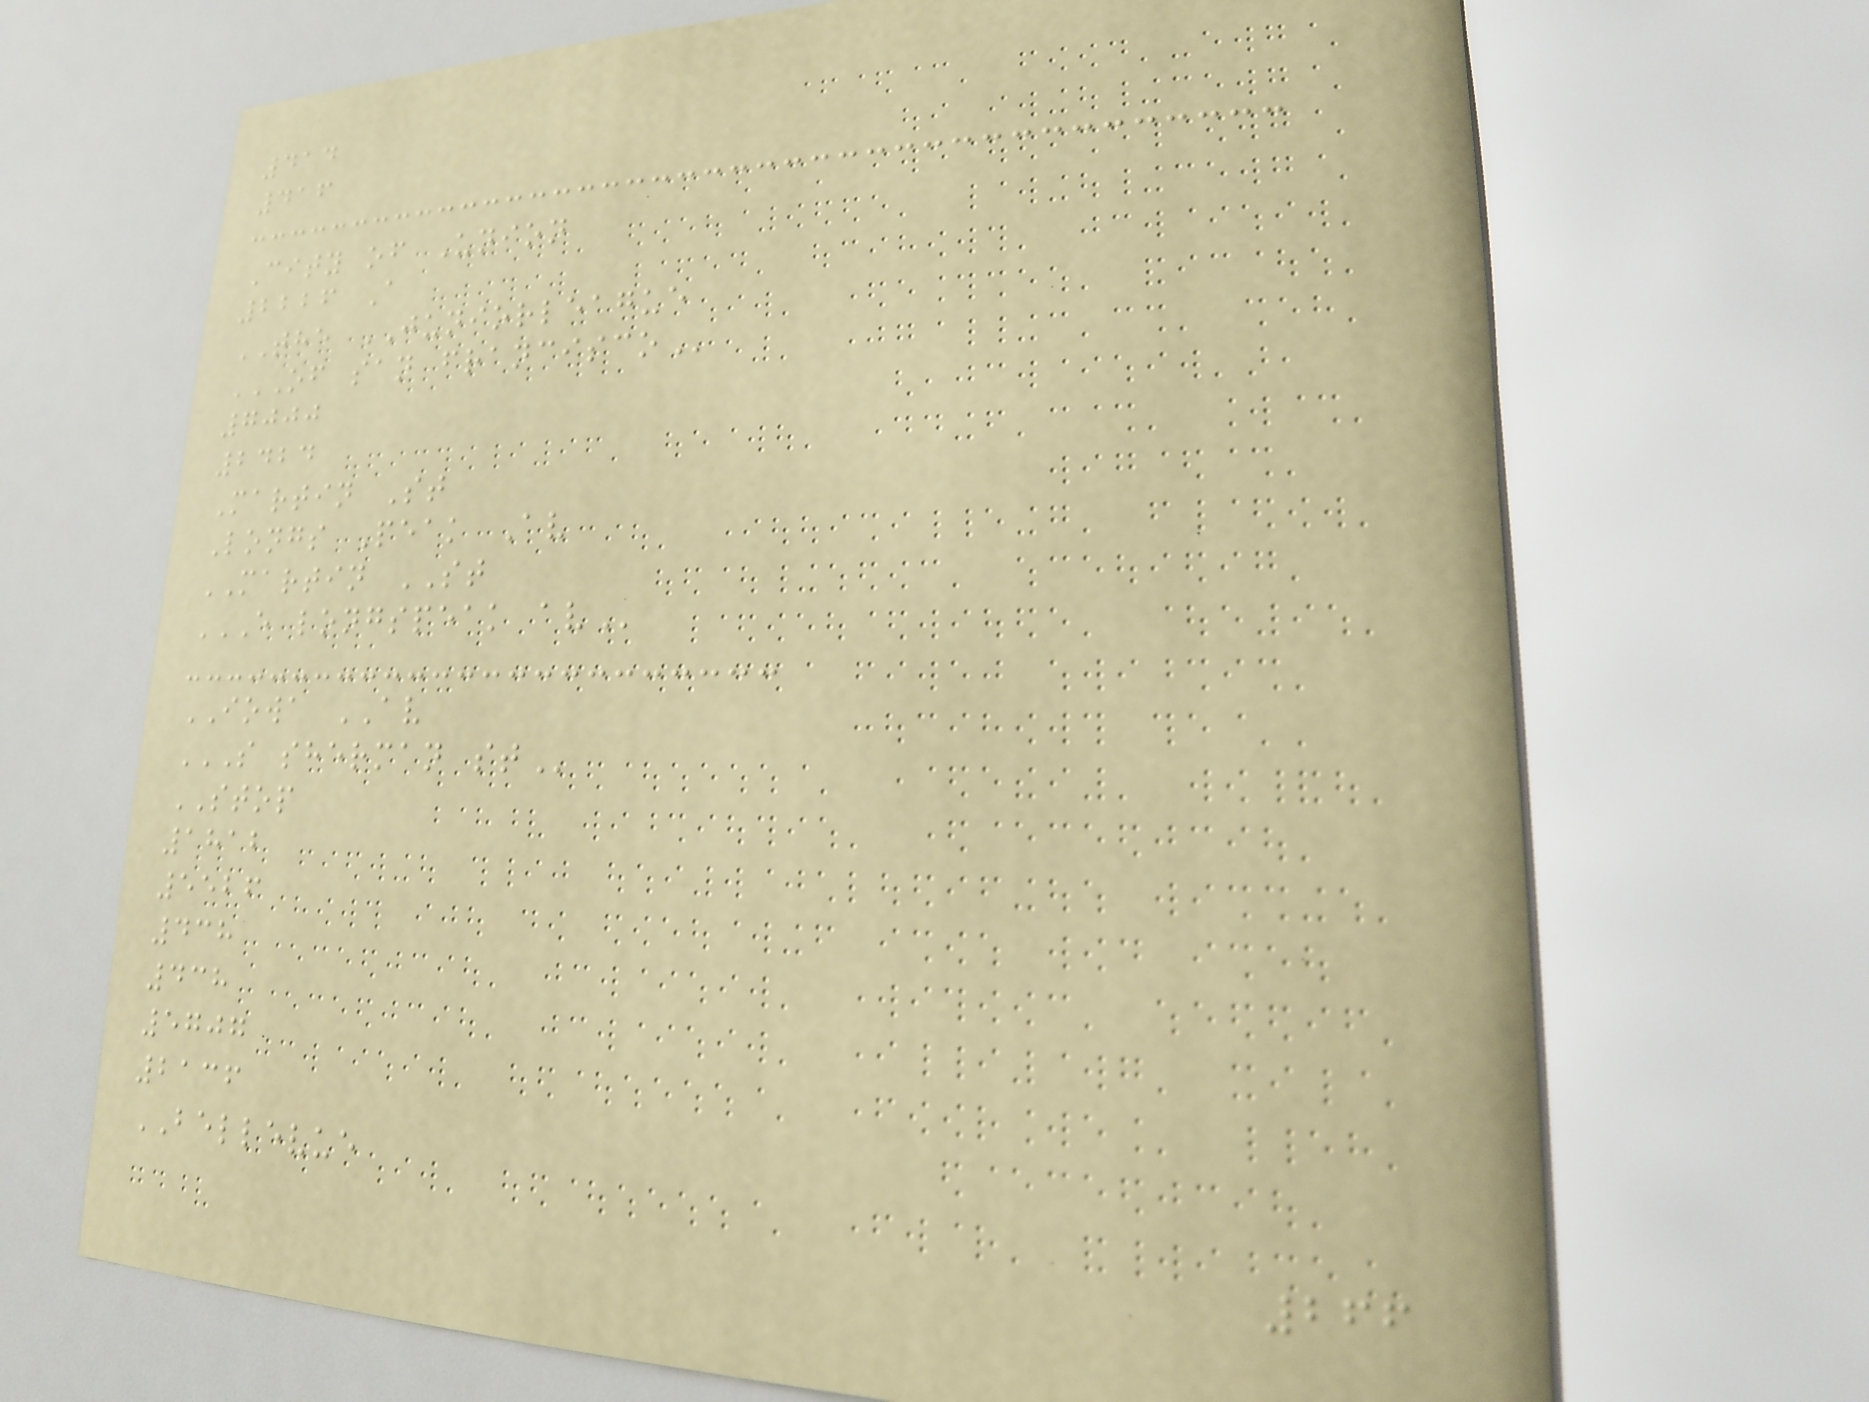414
416
City of Union
2226 A
THE JUNIORLEAGUE
OF SAN FRANCISCO
7000
2424
Martin St
Longs Peak Av
MARTIN ST
E LONGSPEAK AV
IOWA AV
S SHERMAN ST
STOP
1812
5526
438
438
5707
2136
BELLEVUE
266
